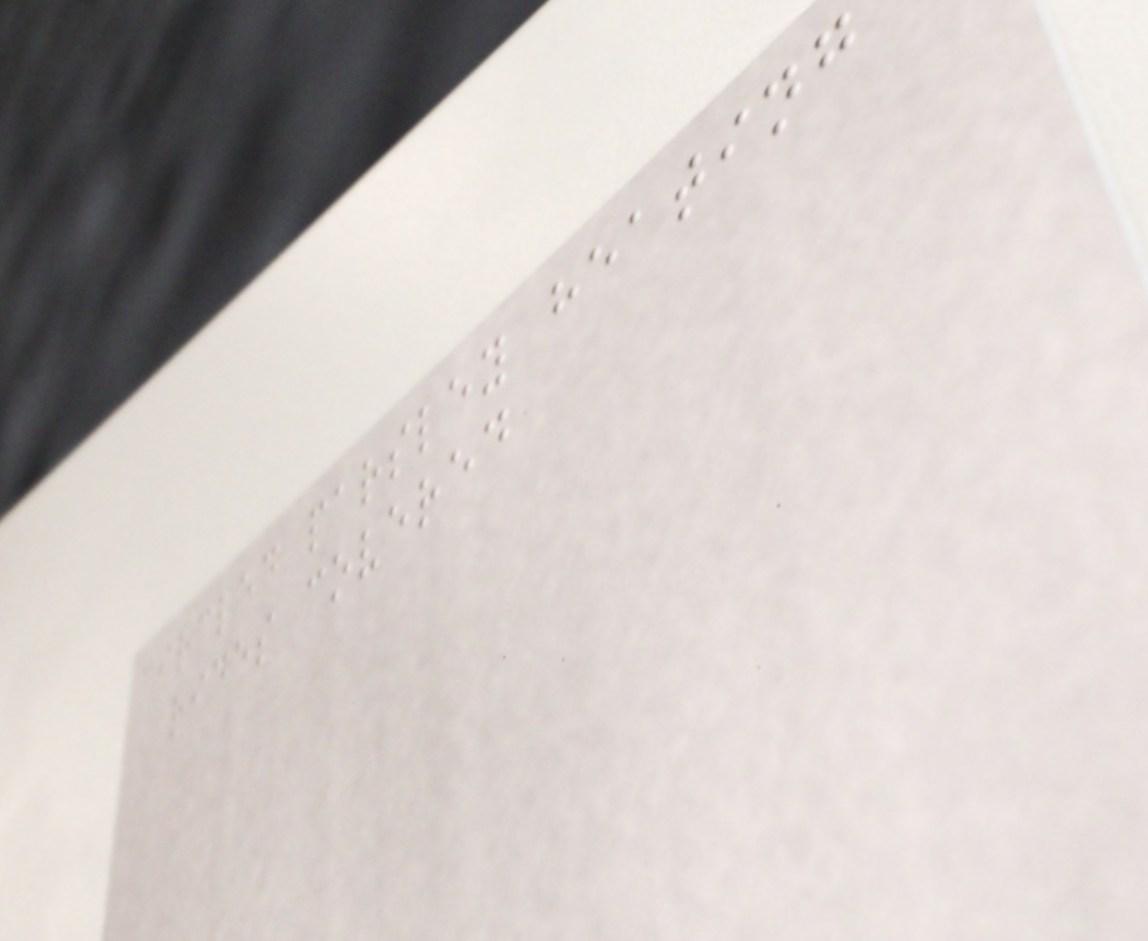circled parsley heating
rides covered
